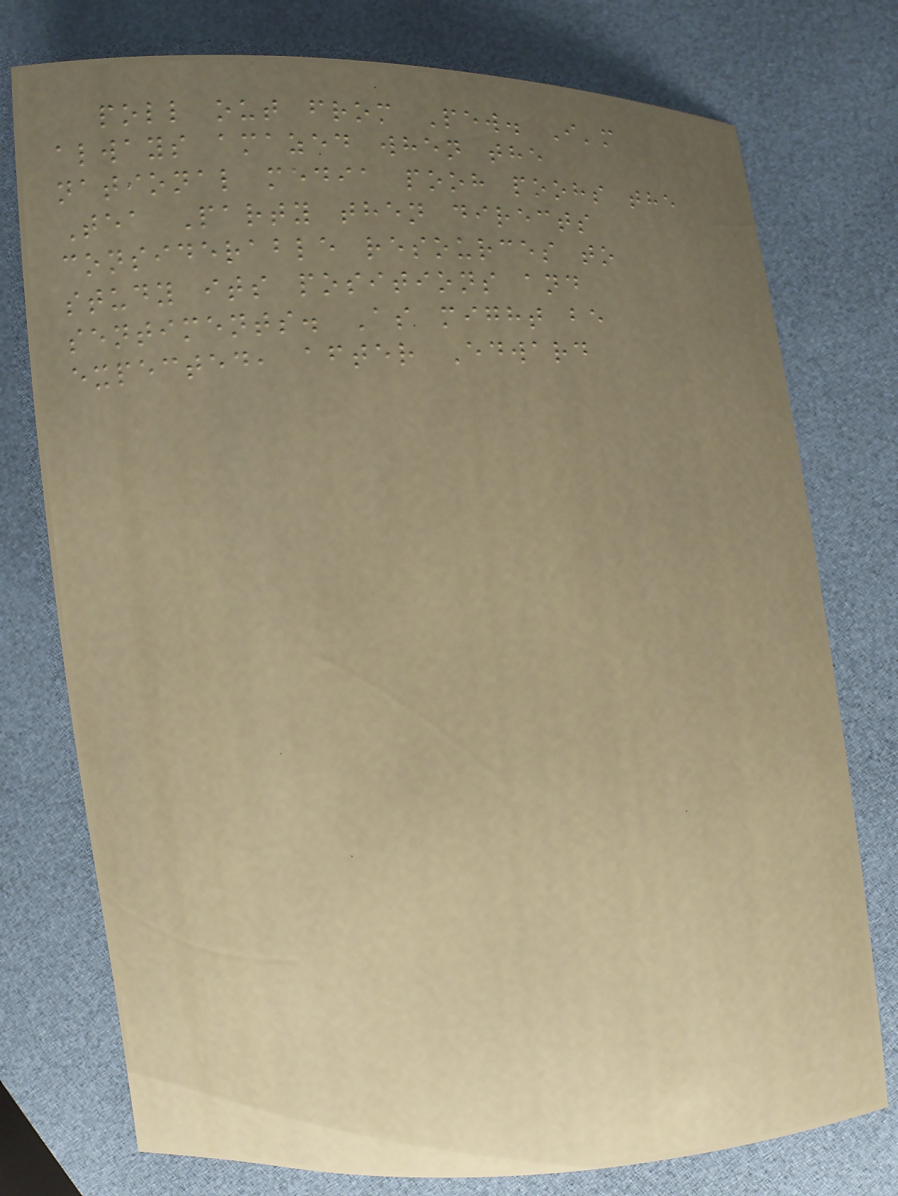poll out from Pew. I'm
always amazed when the
national media pooh poohs the
Tea Party then directs
considerable resources to
study its positions and
sentiments. As might be
expected, after Edward
